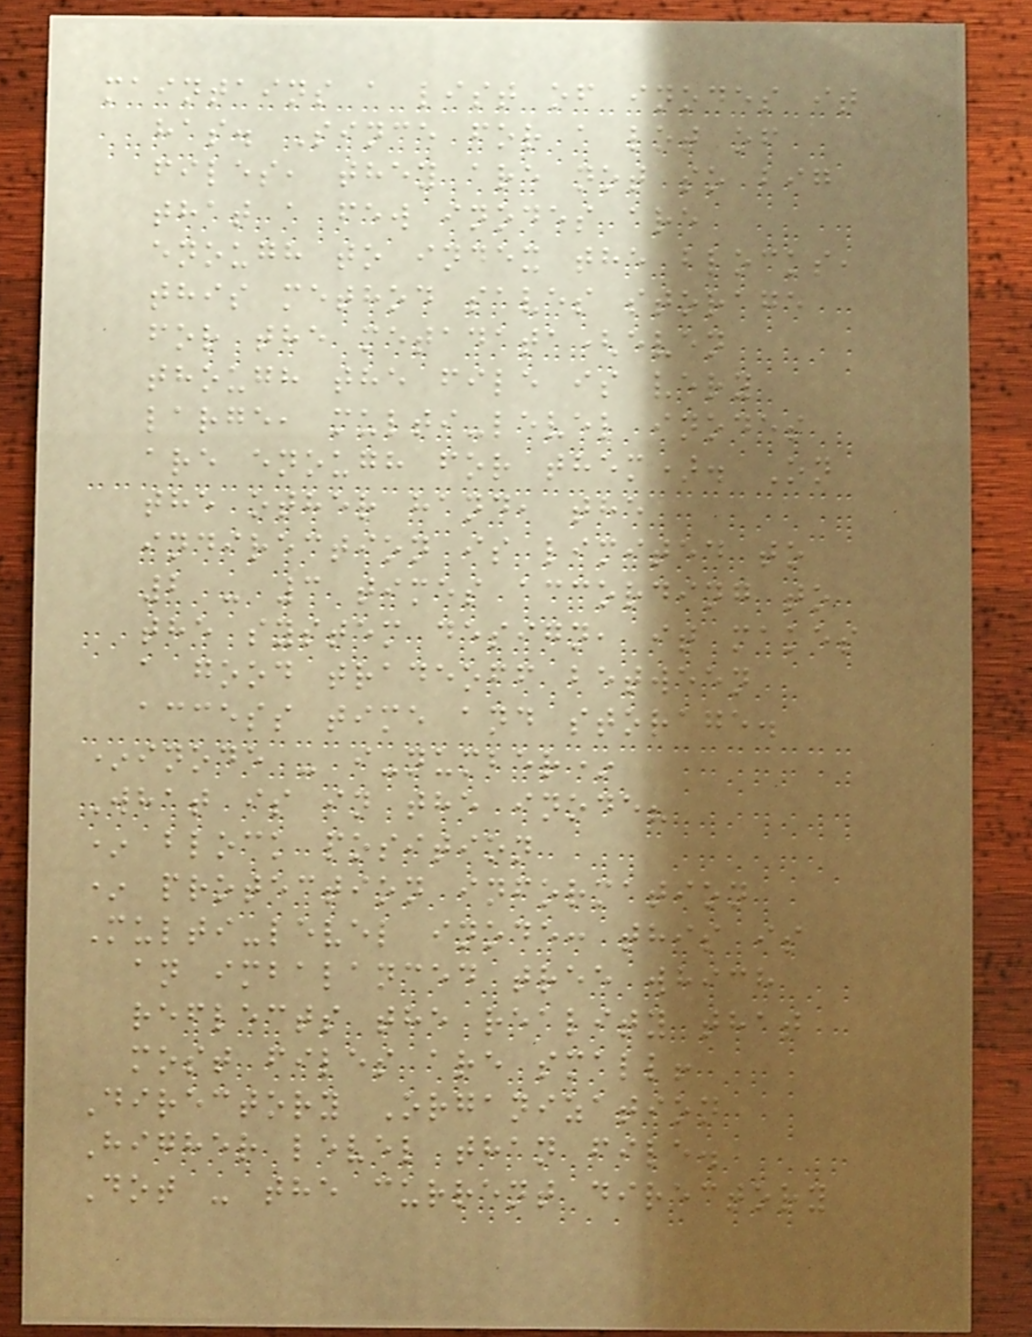maintains a list of inodes it
has. Since for a lot of
files, they are not so big
that a few inodes are
enough to index the blocks,
this method saves storage
for the metadata(even
though the file is very
large, multi-level inodes
are enough for them). On
the other hand, the
indirection is limited to
2 - 3 times according to
the system design, it makes
a good tradeoff between
access time and storage.
*inode - i-number*
What is in the inode?
* block position
* protection information
Multi-level inode: this is
an imbalanced tree which
reflects the reality that
most files are small!
Directory Organization
Higher level than file.
Dot - the current directory
